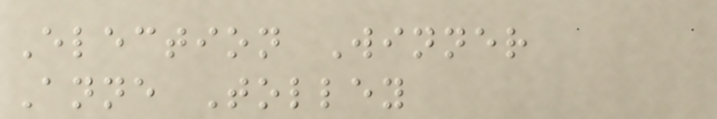Election Winner
Anne Tolley
